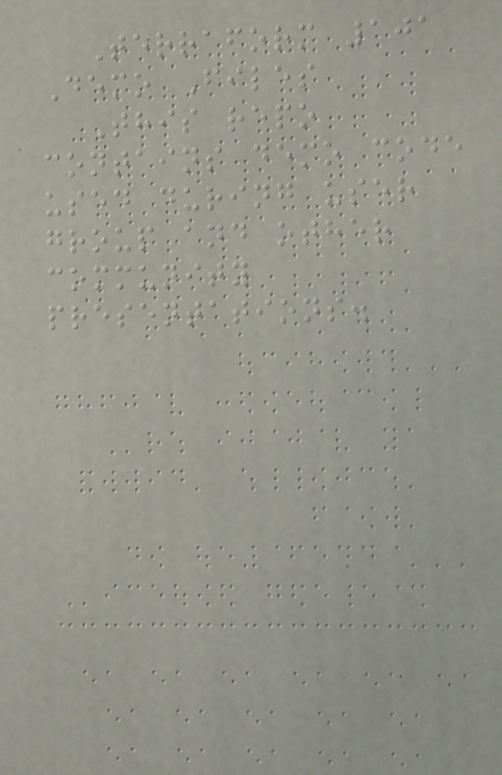Terraform 101
Demo Files
This repo
contains demo code
used during user
group and other
community
presentations.
